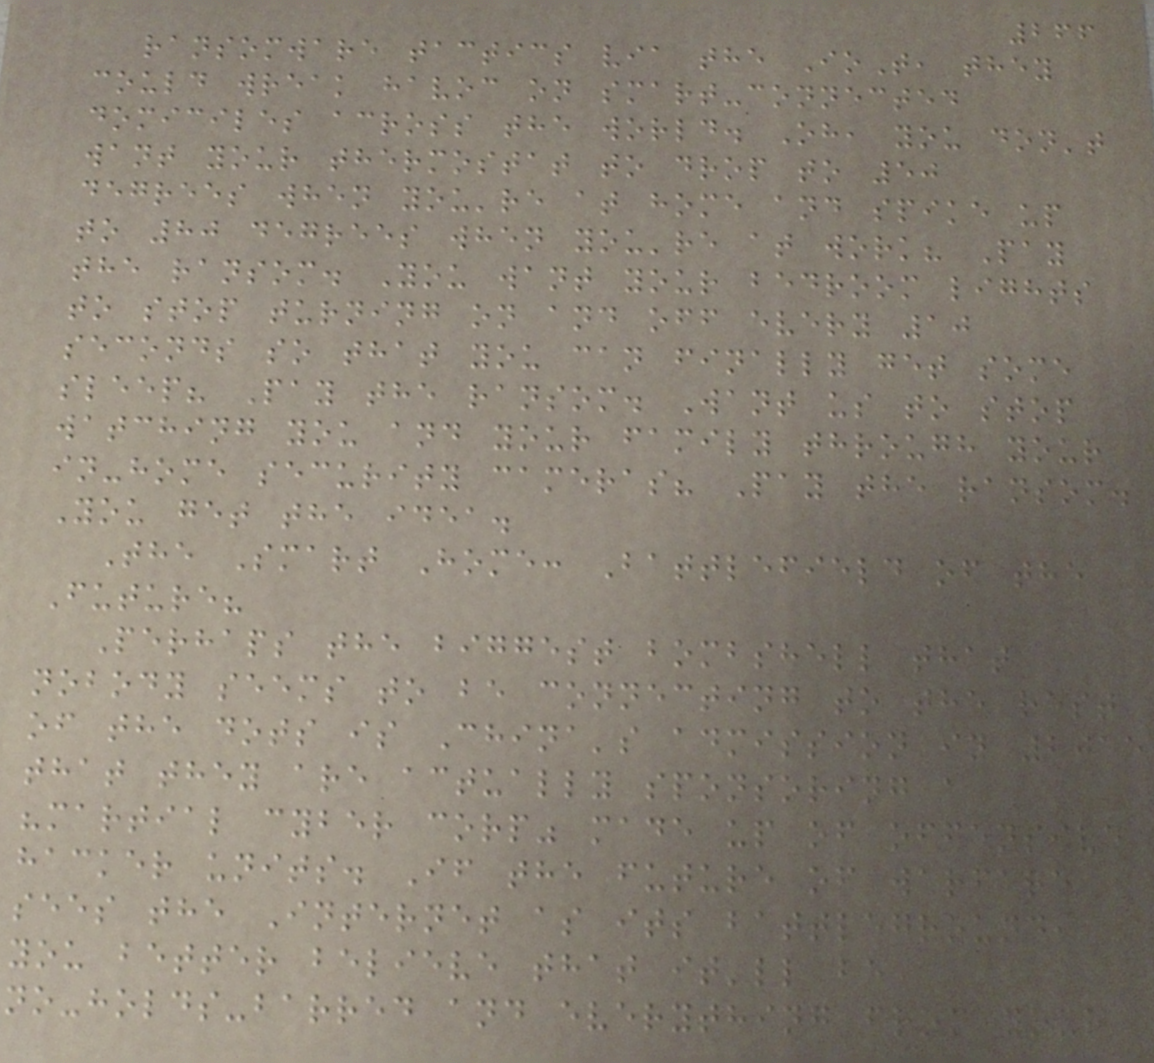266
ransomware tactics via the IoT, they
could wreak havoc on smart-connected
domiciles across the world. Oh, you don't
want your thermostat to drop to 50
degrees when you're at home and spike up
to 80 degrees when you're at work? Pay
the ransom. You want your bedroom lights
to stop turning on and off every 10
seconds so that you can finally get some
sleep? Pay the ransom. Want us to stop
watching you and your family through your
in-home security cameras? Pay the ransom.
You get the idea.
The Smart Home: Battlefield of the
Future?
Perhaps the biggest bombshell that
nobody seems to be connecting to the rest
of the dots is China's admission in 2015
that they are actually sponsoring a
"martial cyber corp" made up of offensive
hacker units. If the future of warfare
sees the Internet as its battleground,
you better believe that it'll be
no-holds-barred and everything from your
